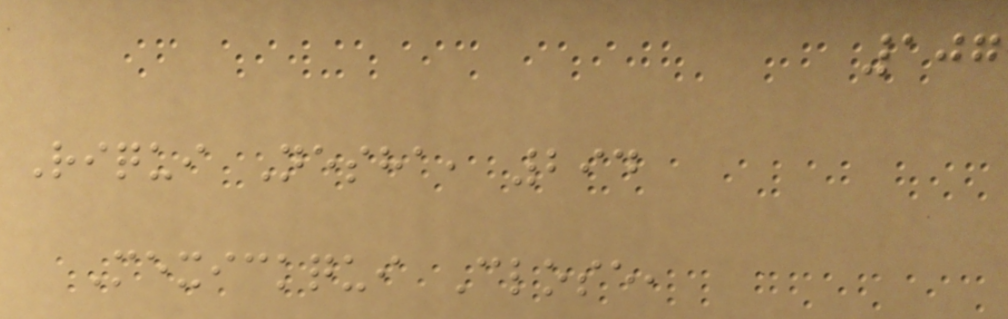107
Riqui Nesha, 294
Mexickqui Close,
